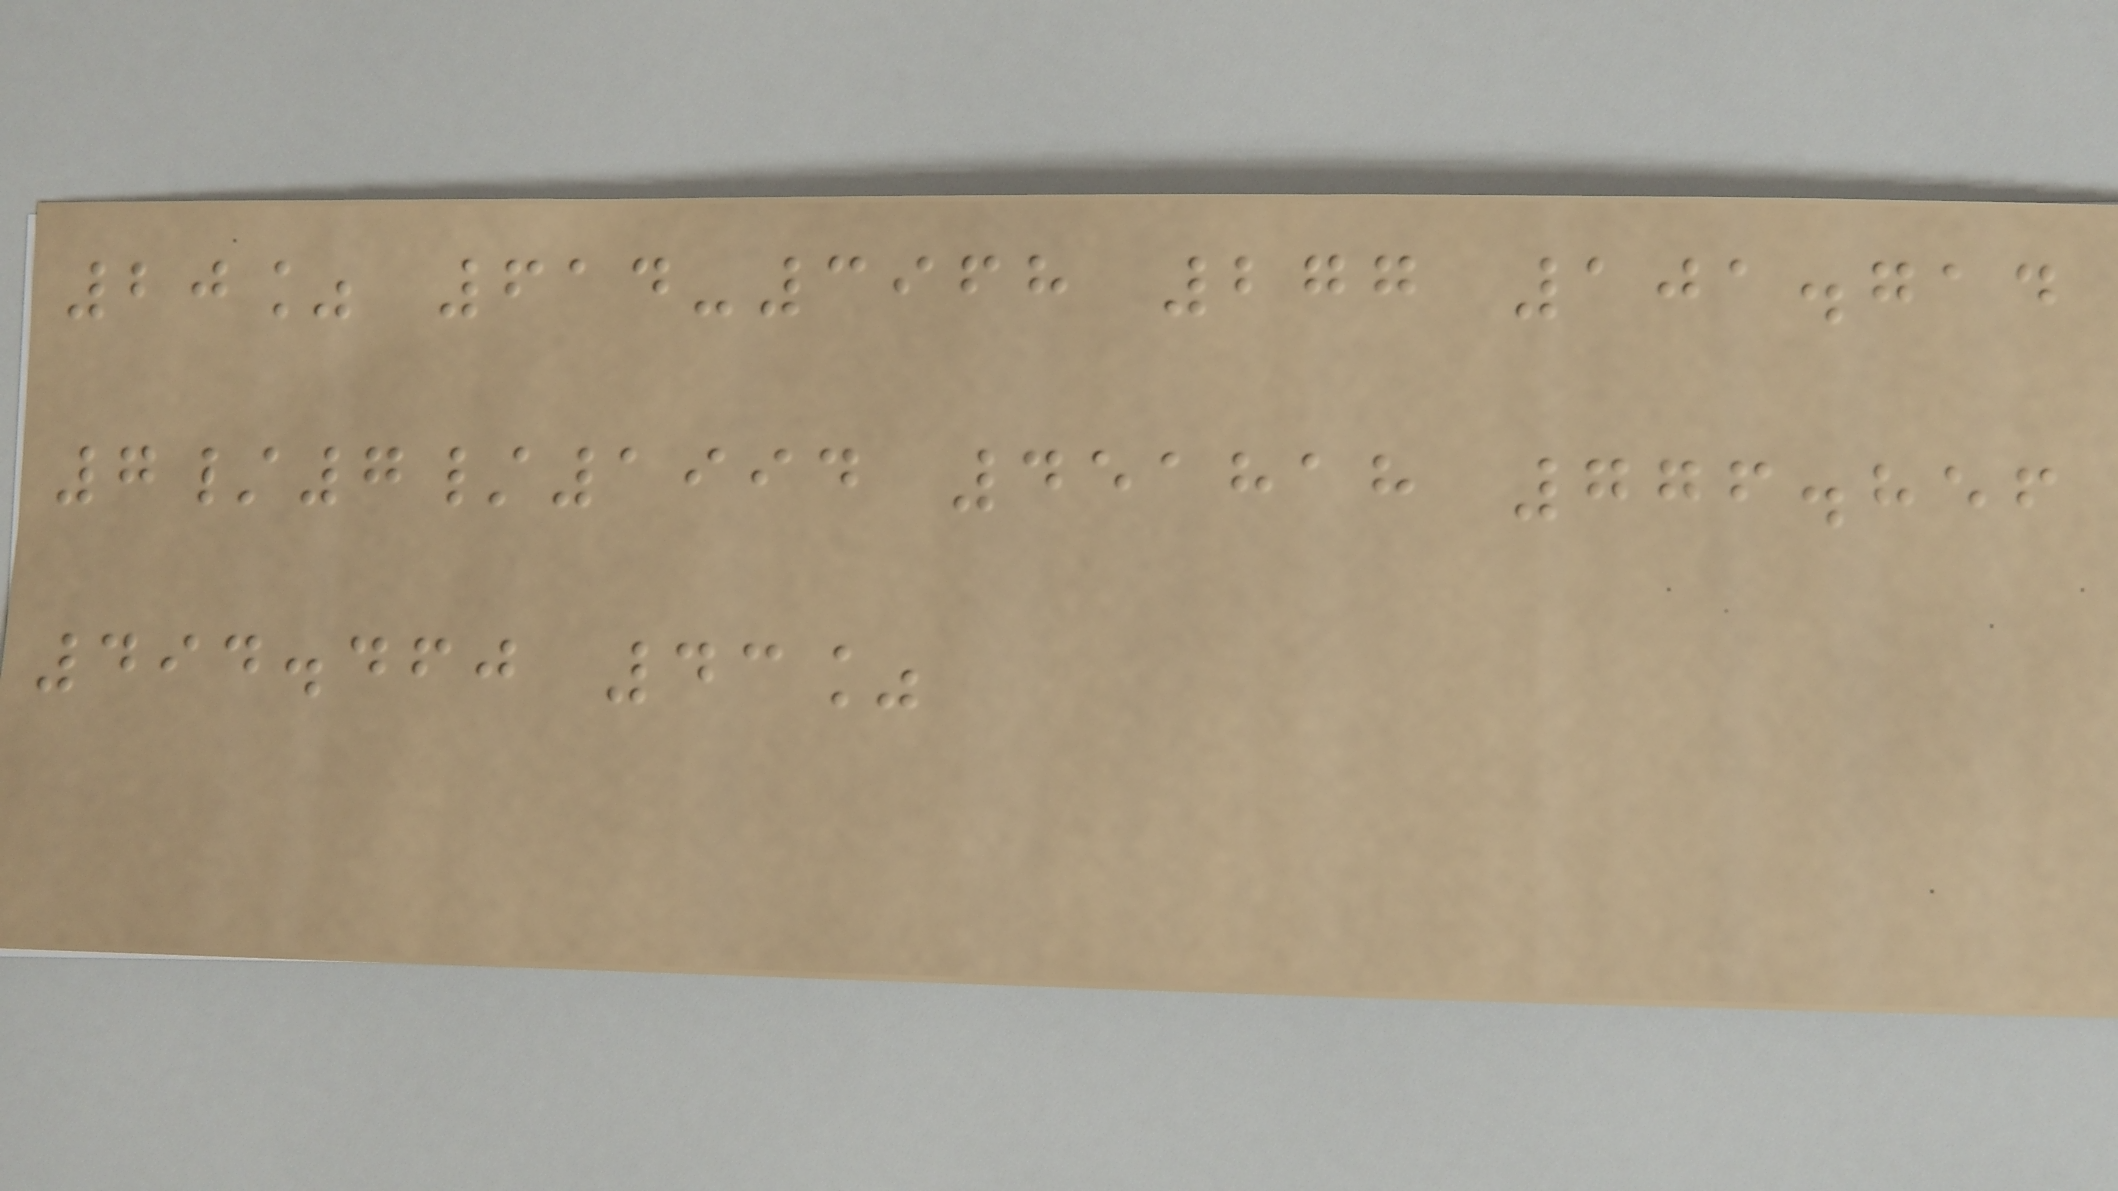20% 614-3968 277 101.714
7/7/1994 451818 776.856
494.460 43%
